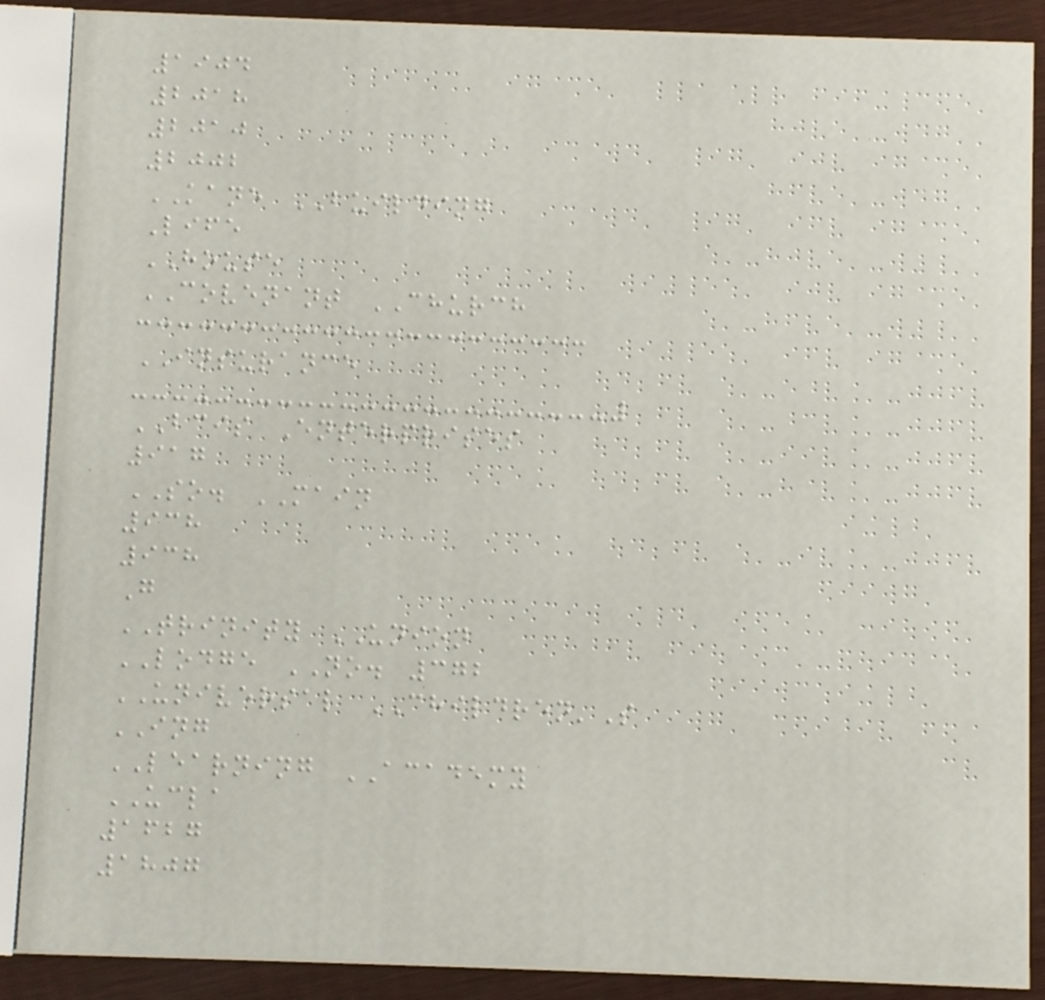1904
2018
2010
2002
KANE BUILDING
Life
HOUSE
COVENANT CHURCH
INSURANCE
BCIS Enterprises
917
SO. MAIN
938
938
G
TRINITY UNION
LODGE NO. 372
UNIVERSAL CHILDREN'S
ING
LEARNING ACADEMY
UCLA
1627
1807
